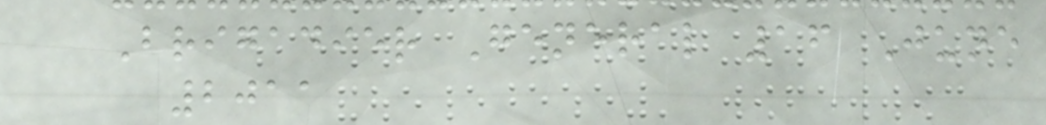Brigadier General 16 June
2011
